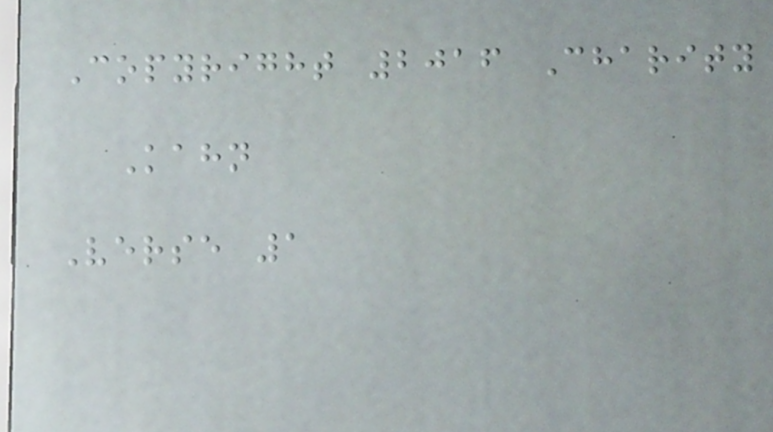Copyright 2016 Charity
Kahn
Verse 1
